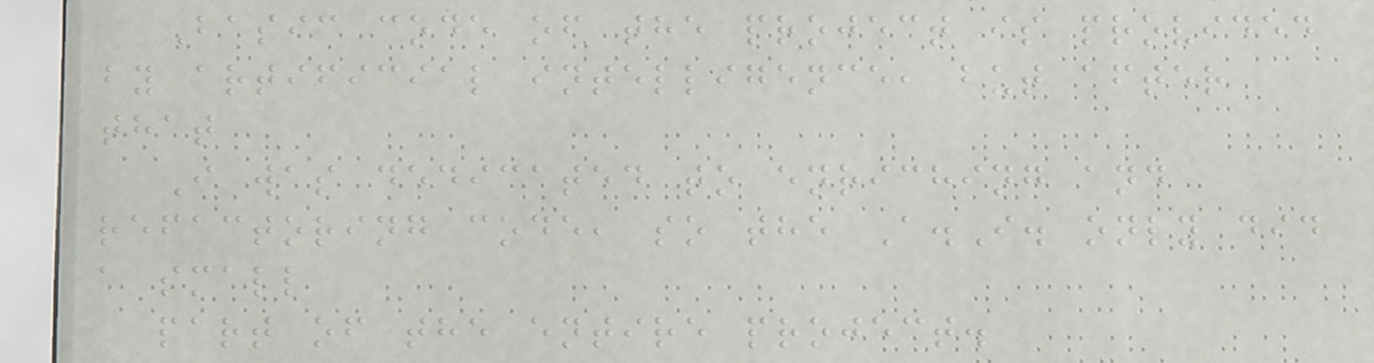Basic code of the project is provided
by artificial intelligence, but after
that
I was dedicated to enriching and
refactoring code, so the A.I. only did
a small
part of the entire project.
